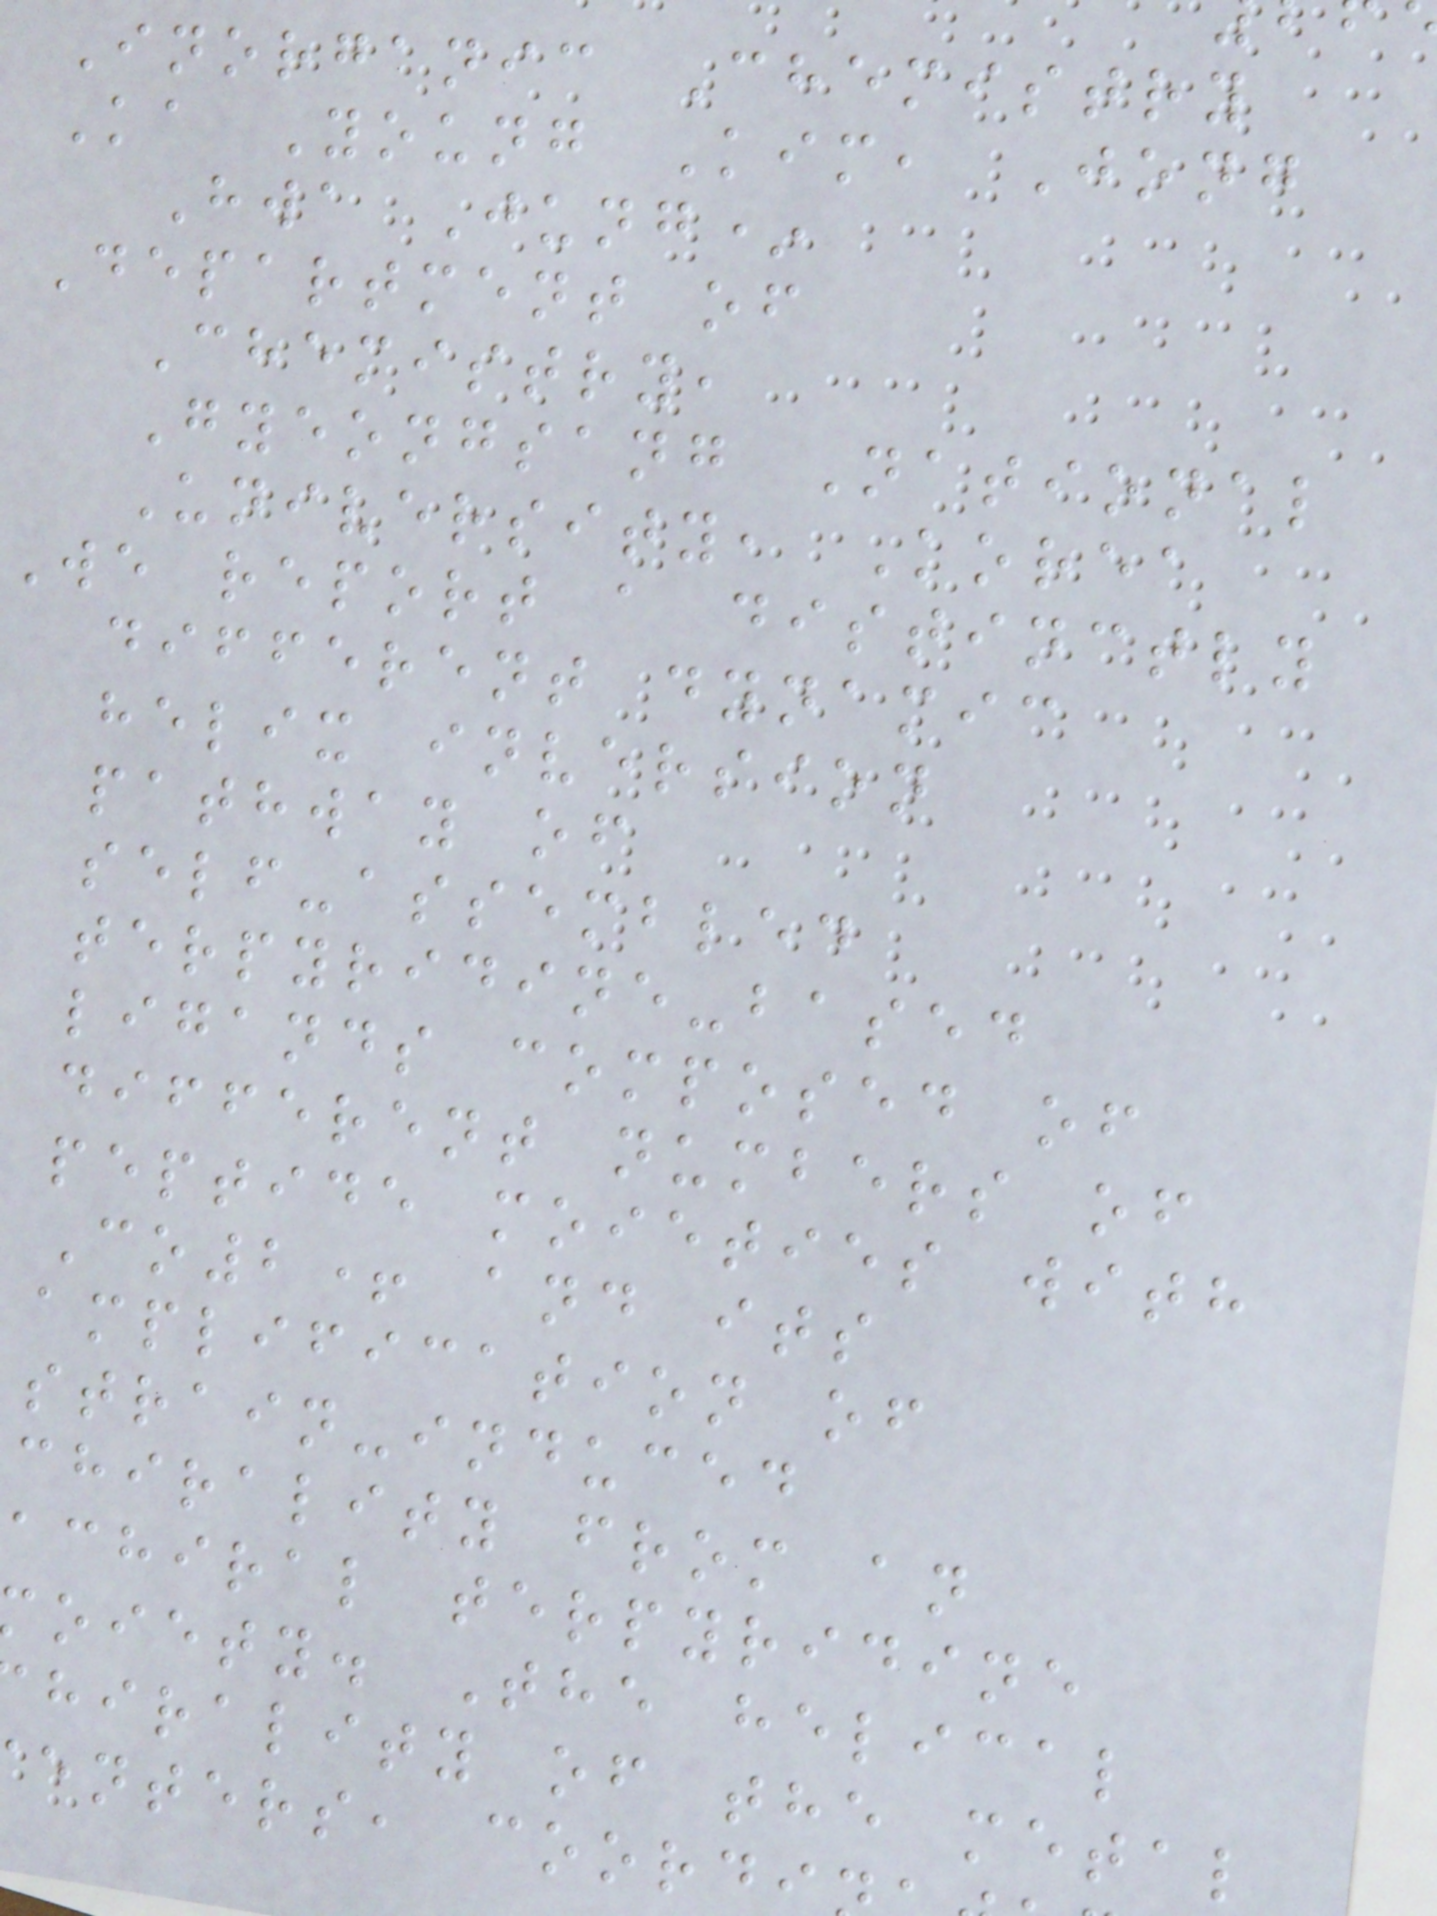Inorganic Chemistry
Ka Young Kim, Jong
Hwa Jung*
Department of
Chemistry,
Gyeongsang National
University, Korea
We report a distinctly
different dynamic
helix inversion
pathway of
self-assembled
terpyridine-based
ligands composed of
different numbers of
peptide moieties with
Co2+ and its
amplification of
strain-induced
chirality from an
achiral terpyridine
oiety. The helical
hirality of the metal
enters, coord
